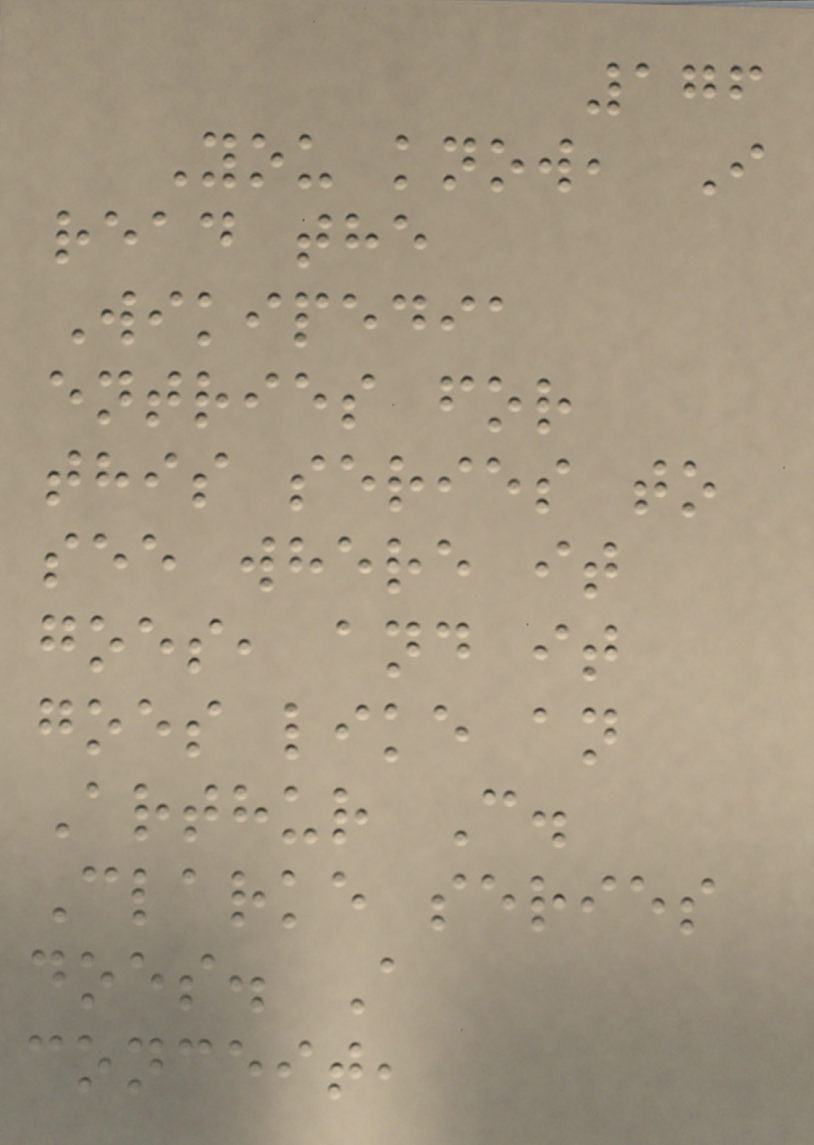176
You know, I
read the
Wikipedia
entries for
this series to
see where it
goes, and it
goes like an
Arthur C.
Clarke series
does. A
conceit,
